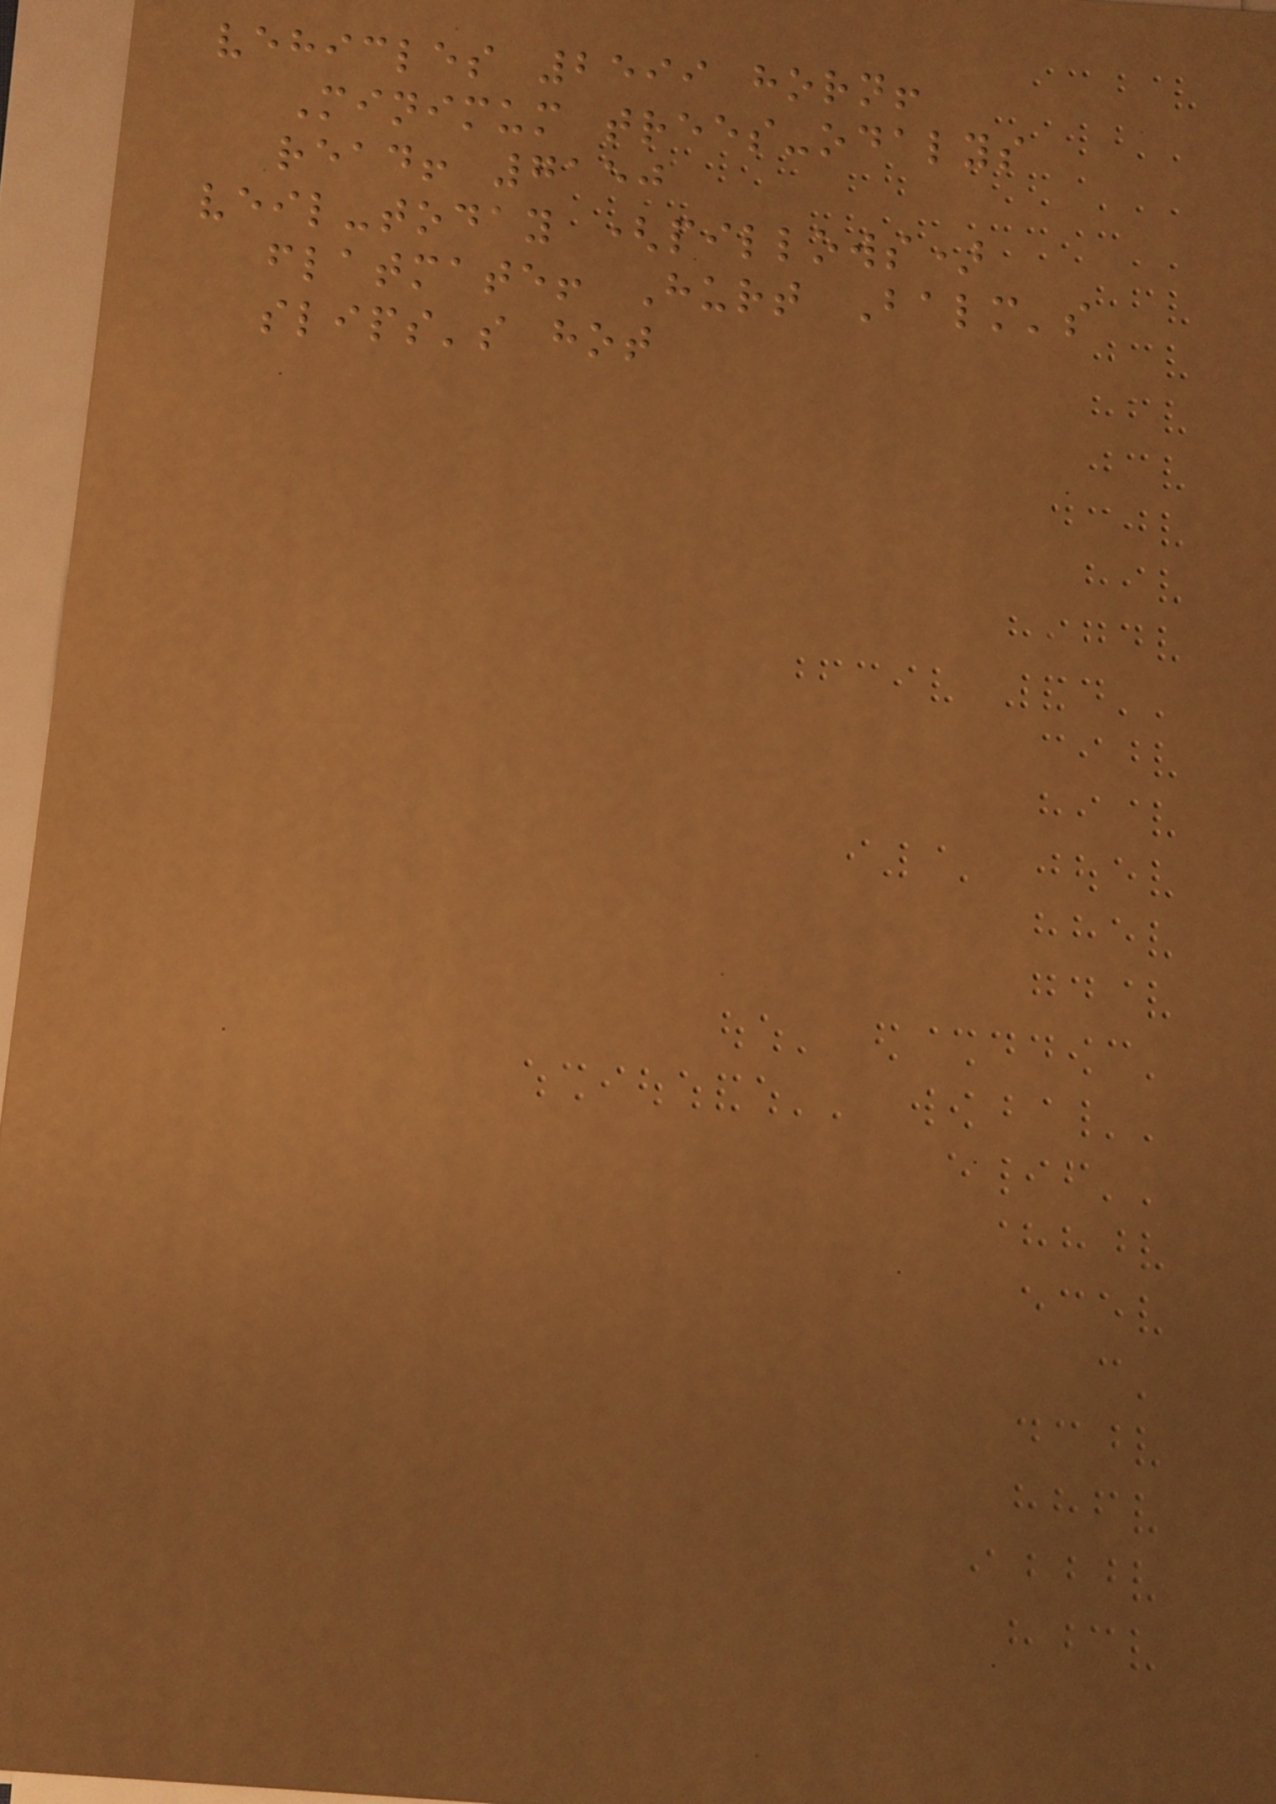vehicles 2599 horn!
Minimum trees-odalys
read! 7150
veil-today (pillows)
flatmate! Hurt Balm's
slips's hot
